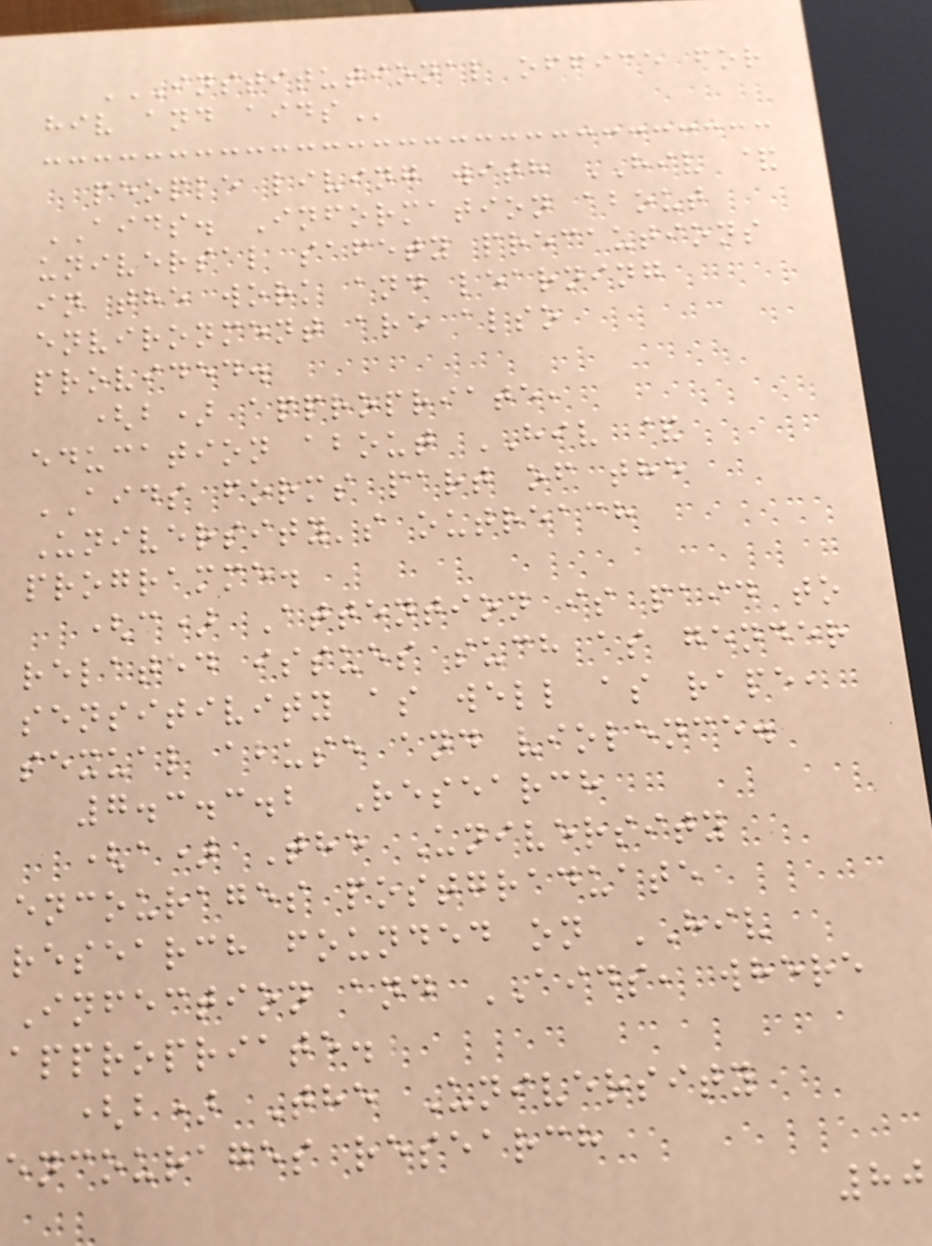INSTITUTIONAL OFFICE FOR
HIV AND AIDS
people living with HIV &
AIDS. Information about
universal safety precautions
in the work and learning
environment are also
provided.
(b) appropriate,
education about HIV &
AIDS forms part of the
University's outreach
programme.
(c) Attention is paid to
related issues such as gender
sensitivity as well as rape,
sexual abuse and violence.
7.3.3.2 Research
(a) The University
encourages postgraduate
research founded on HIV
Infection and AIDS, where
appropriate.
(b) The University
encourages research
80
